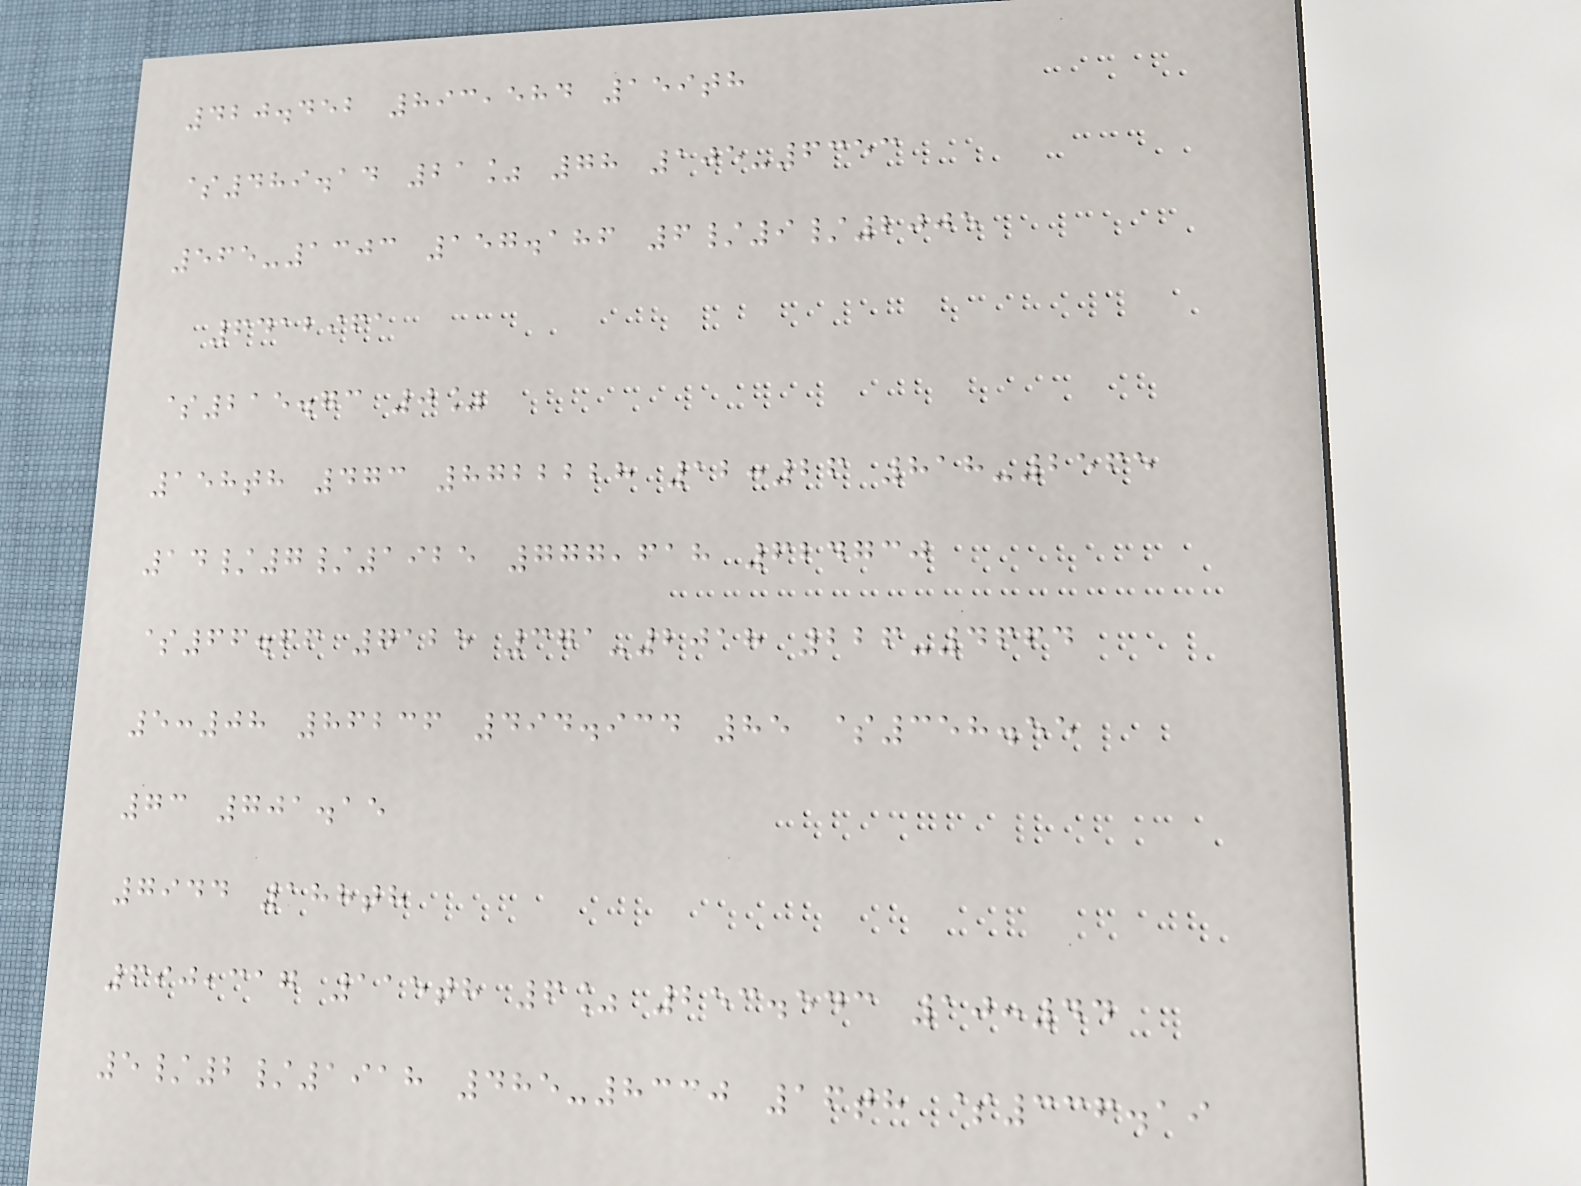420.452 893,584 159th
$489.14 21% 78 105-6353
565-1303 157.186 6/9/2005
6412961
$215.73 0%
158th 473 8722228 12:26 818-2565
14/7/1925 777,618 624730
$66.66 7125 371-2018 226-4664
5:08 86236 494.934 85 $358.55
73 701.15
7944 188th
690,317 115th 6% 253.543 10:44
5/2/1918 485-8330 16th $336.19
